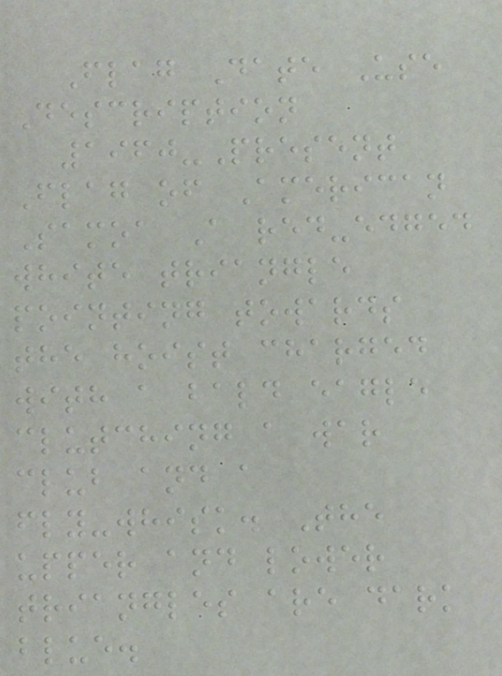Flag Date Use
Description
1960-Present
Flag of American
Samoa A red-edged
white triangle
pointing towards
the hoist charged
with a bald eagle
clutching a war
club and a
fly-whisk. The
upper and lower
triangles are dark
blue.
